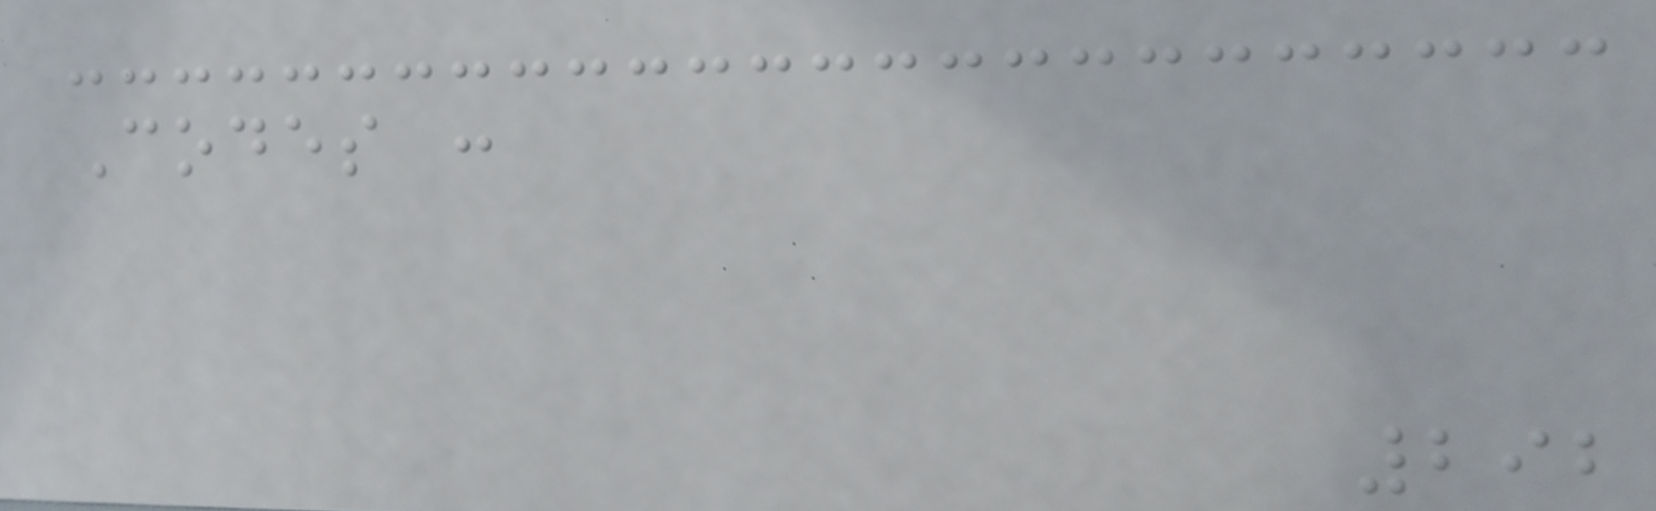Codes :
292
